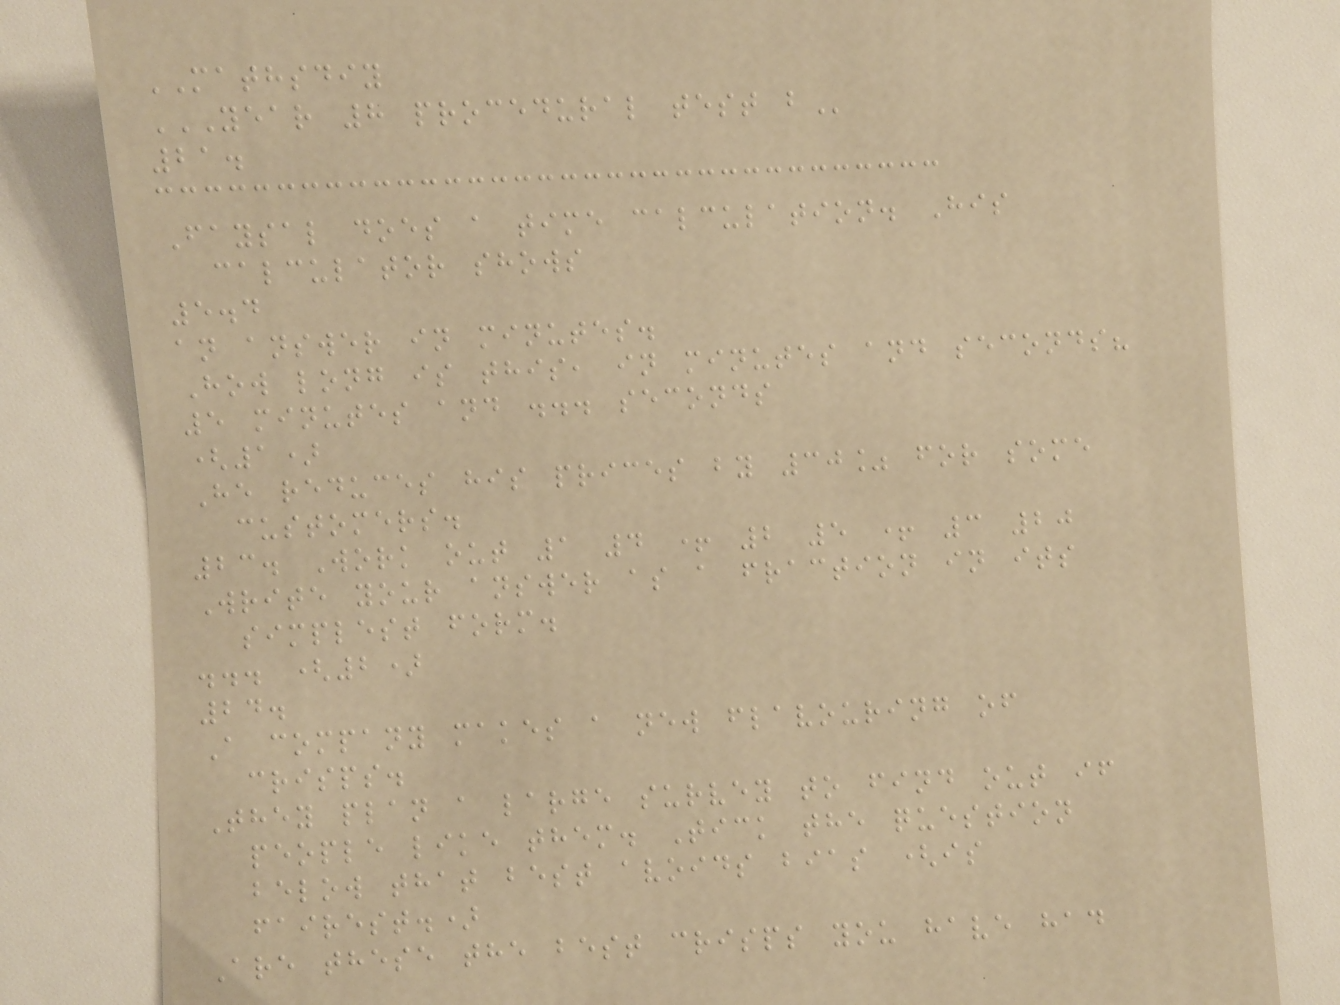MATHSDIY
YEAR 8 PROCEDURAL TEST B
21.
Faysal does a time calculation. His
calculator shows
5.4
an answer in minutes.
How long is this, in minutes and seconds?
5 minutes and ... seconds
(1)
He reduces his prices by 30% for some
customers.
23. Work out 1 4 + 2 5 + 3 20
Write your answer as a fraction in its
simplest form.
... (2)
24.
A company makes a new flavouring of
crisps.
They plan a large survey to find out if
people like them. Tick the question
below that best avoids bias (is
fairest.)
Are these the best crisps you have had
